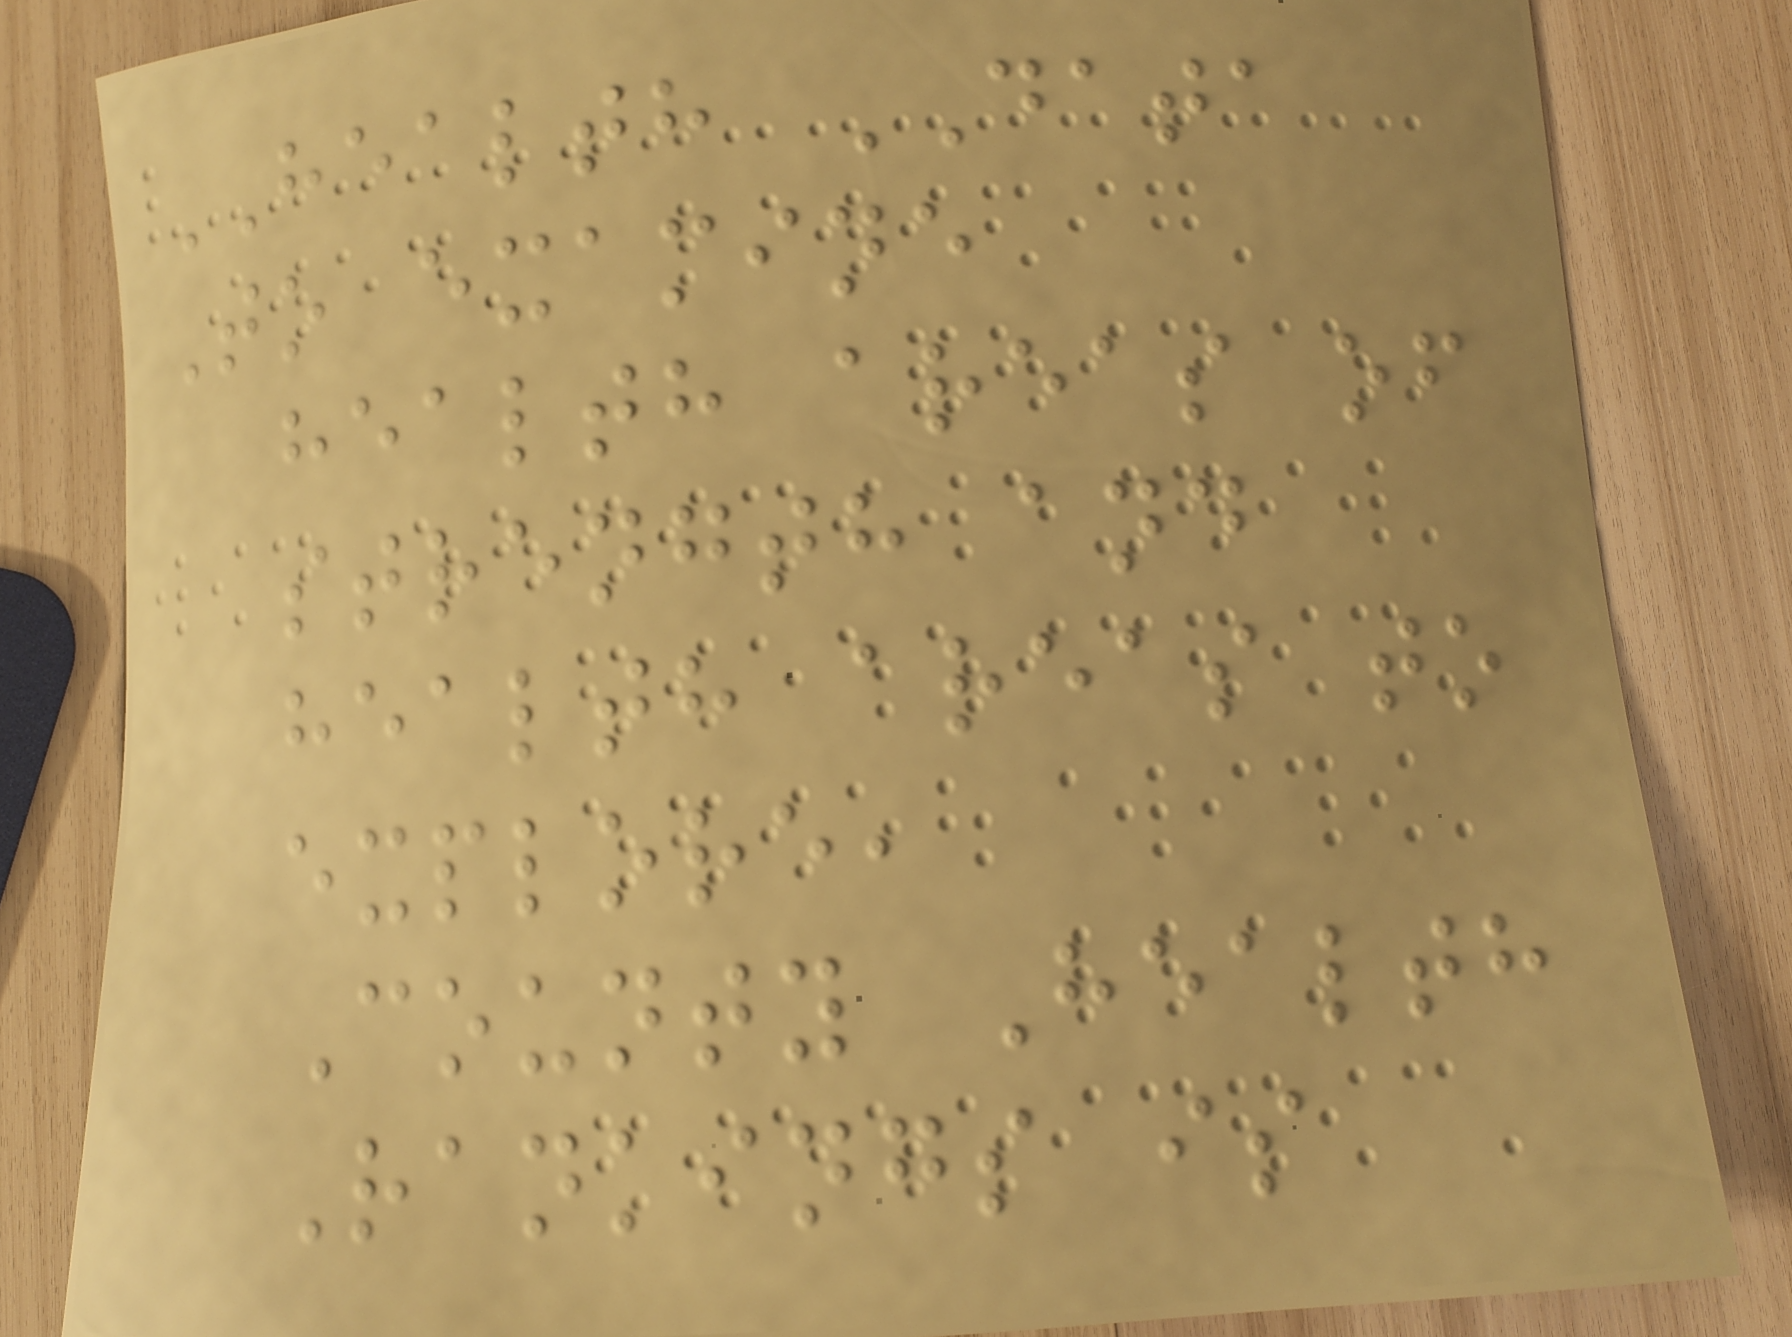HEALTH DATA
To examine
health areas of
strength and
health areas to
explore,
County Health
Rankings is
